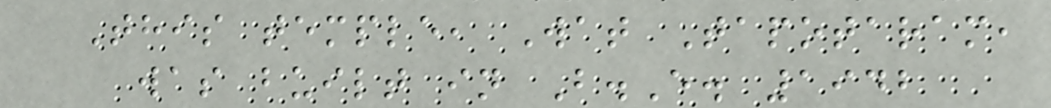This temple, Wat Tapotaram,
was built in B.E. 1942
